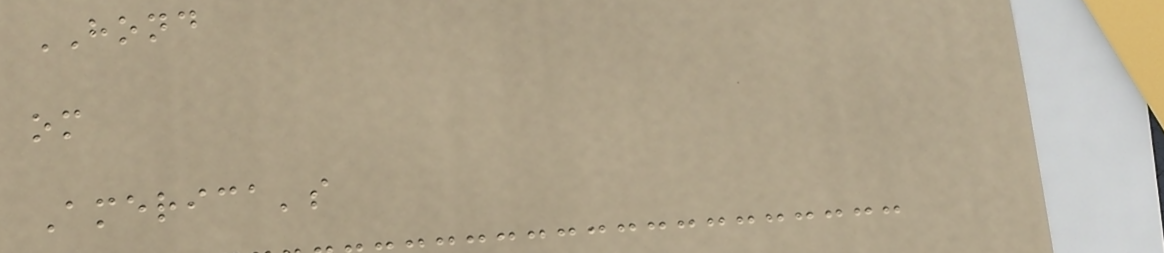HOND
om
America's
